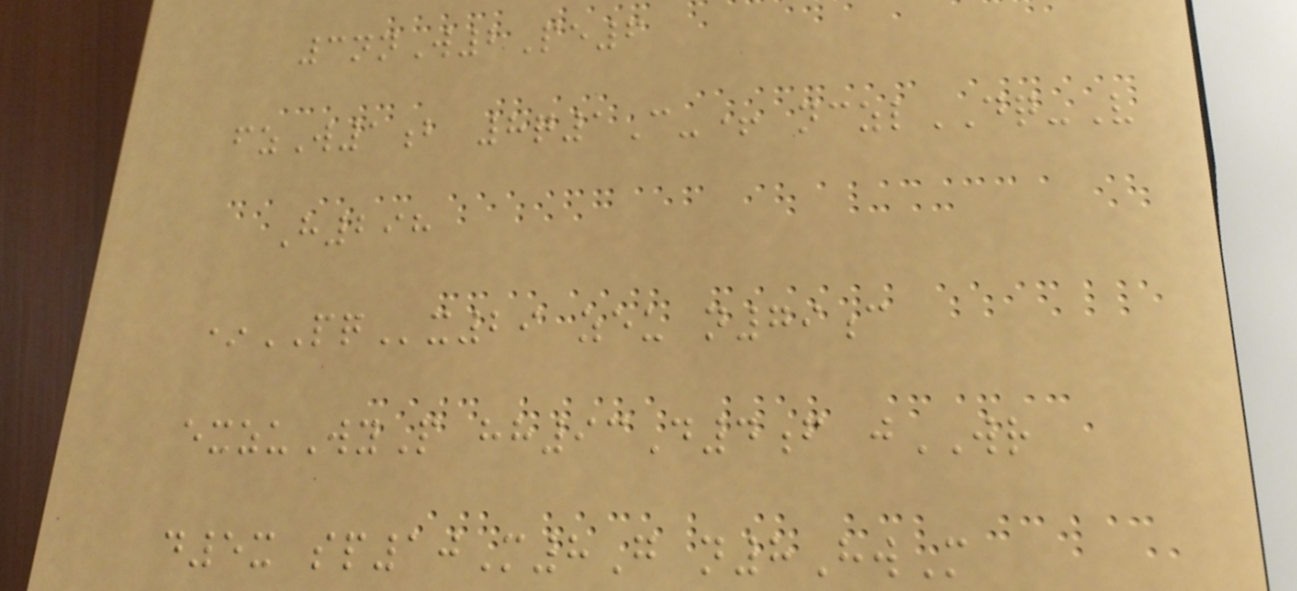3nnW2Pe6
fzW1b 8q1C-+ nczlDQ-V
H298
*PQx29 zeu n79c
exzuWyP hh93D4f jWR
d5x sp10M8G n8HwM
